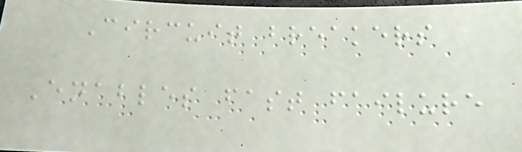Circuit breakers
Enables fast failure
